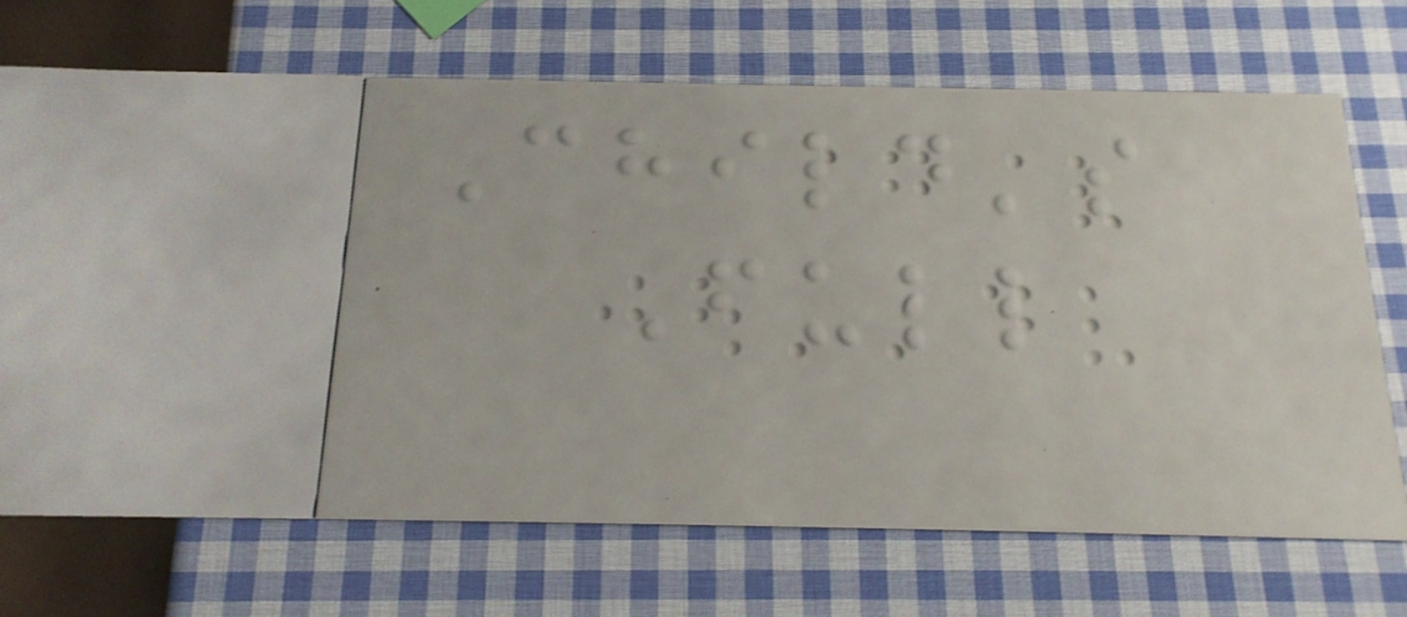Child's
Full
